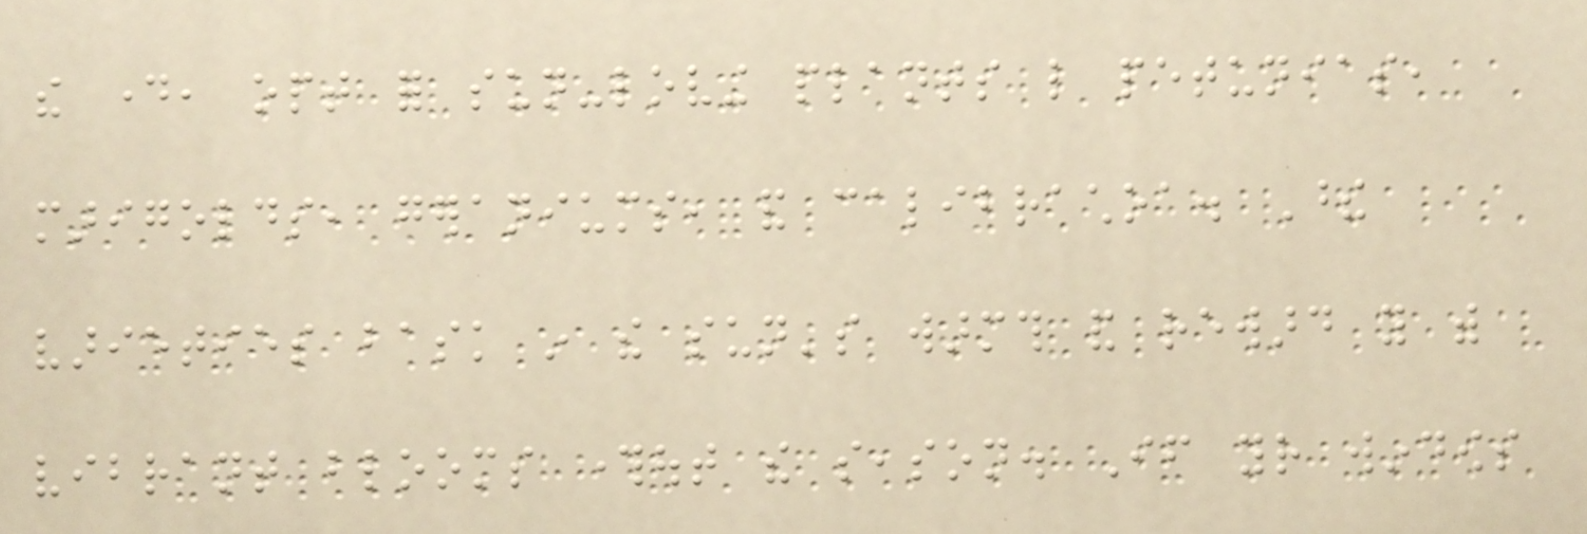the day, opt for sun-loving plants like petunias,
marigolds, geraniums, and calibrachoa. These
varieties bask in the sun's warmth and reward you with
vibrant blooms throughout the season. If your windows
